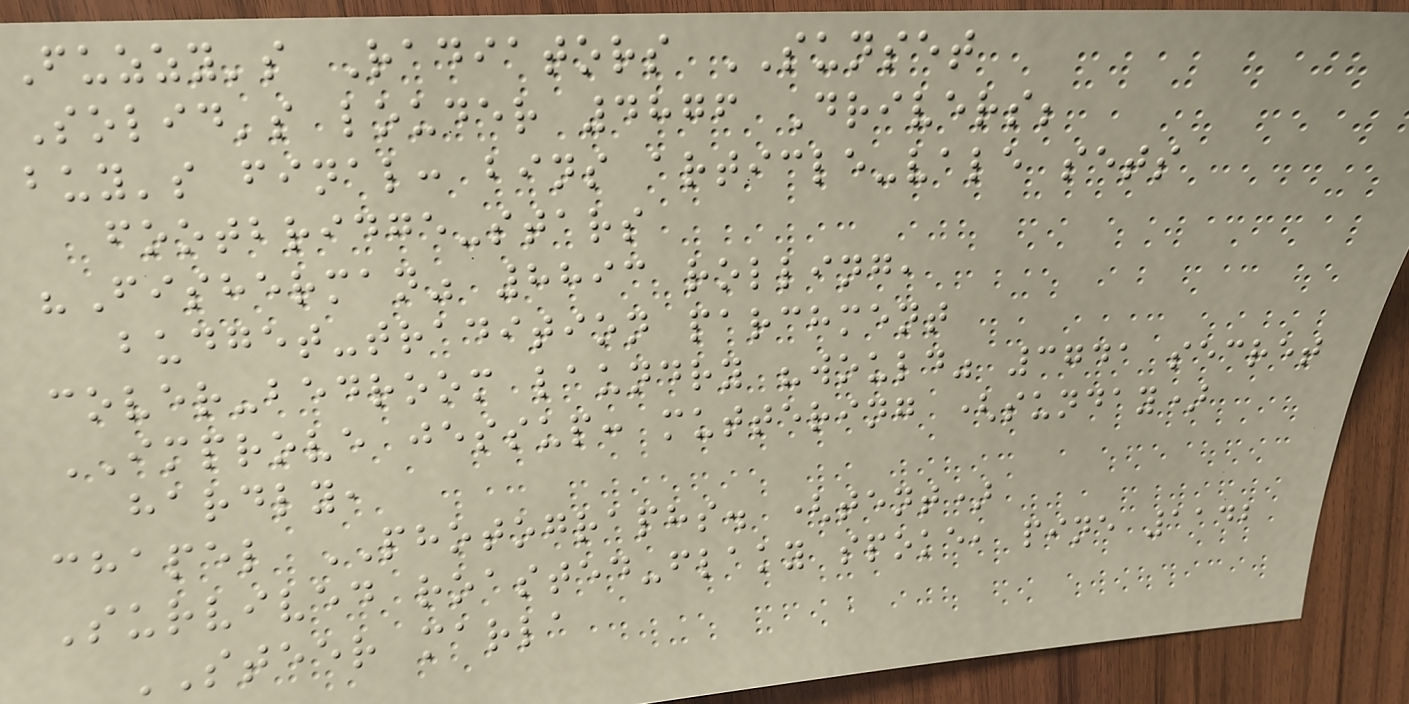Fuzzy's Radiators SUNSET
Solid's louder 4876 Drivers;
buy's final: bins article-vale sets
footbridge-stars
"Fisherman" 8893 rolling,
budget-tradition parchment
cover-bedroom laundry "would" 3741 secret
IMPROVE jessup: muttering (sunday)
hardly,
chapel PHOTOGRAPHS. (tent)
Survived roasted-flaky spoke, pine 1142
STEER marla
